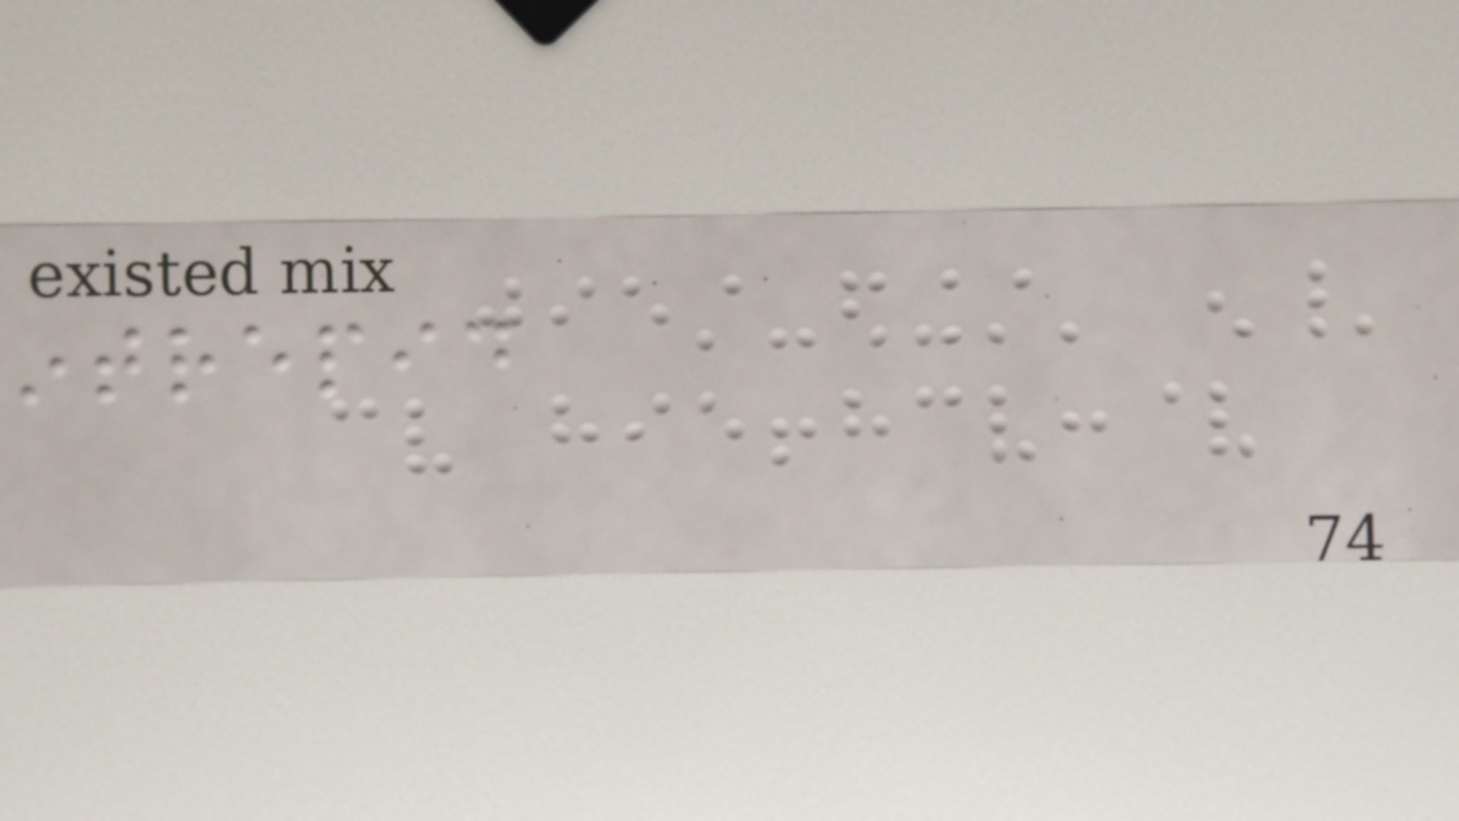intrepid
